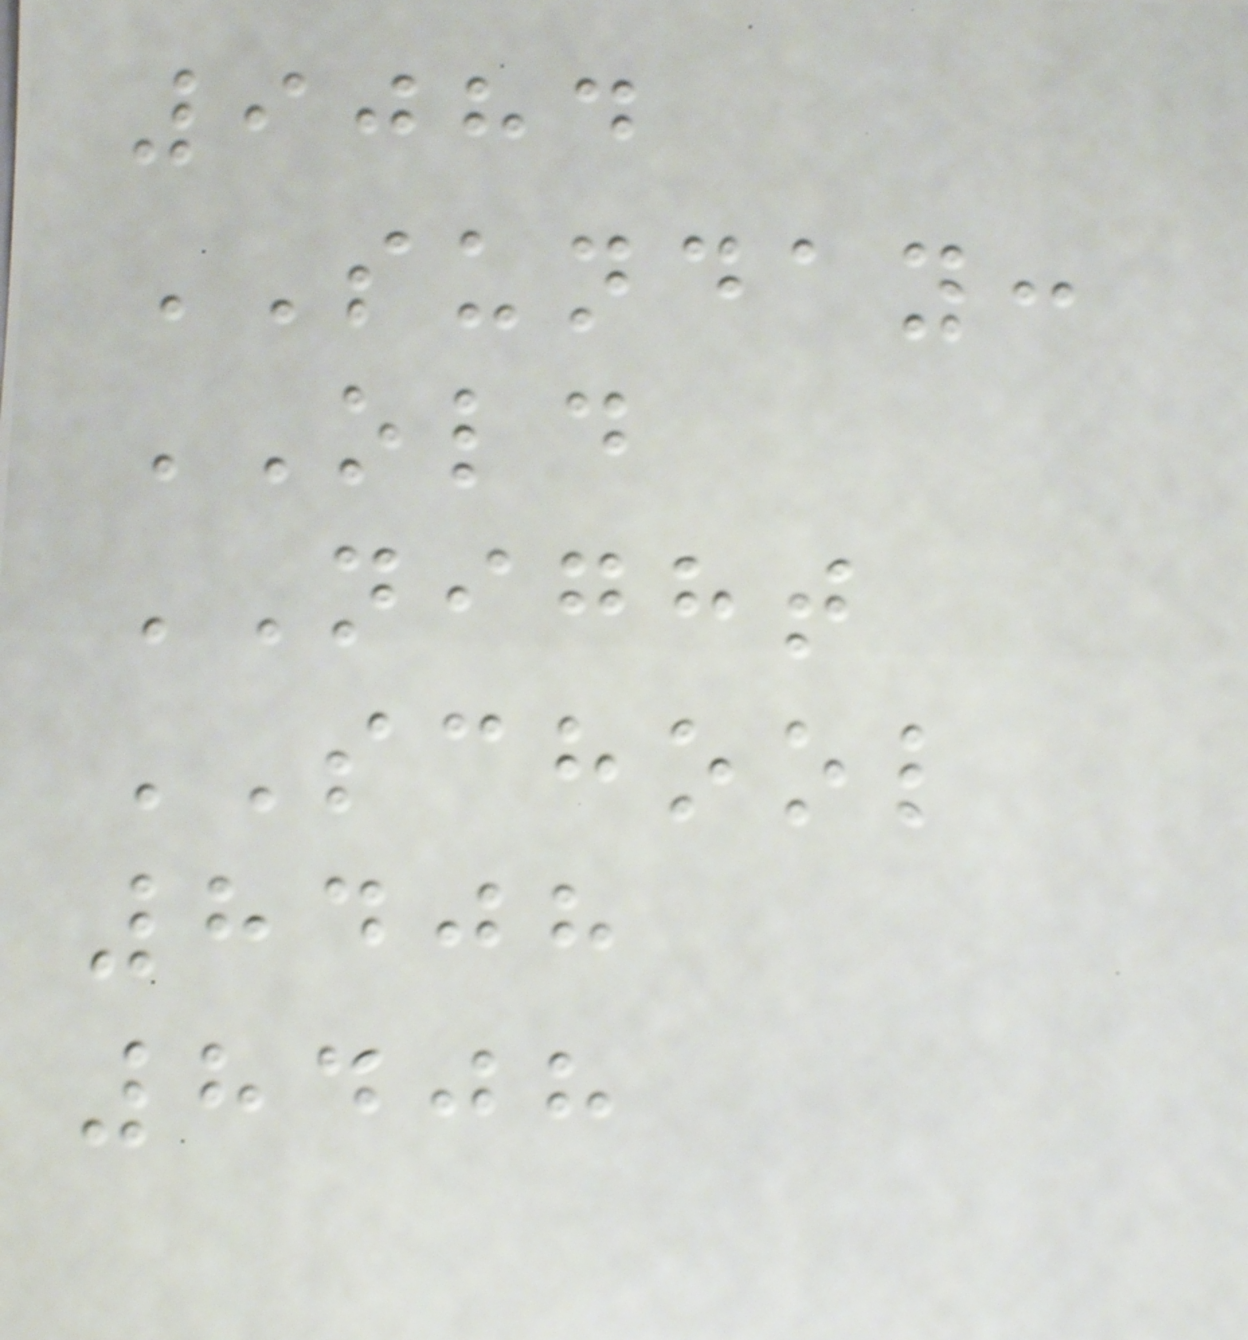9084
SUNDAY:
OLD
NIGHT
SCHOOL
8408
8408
